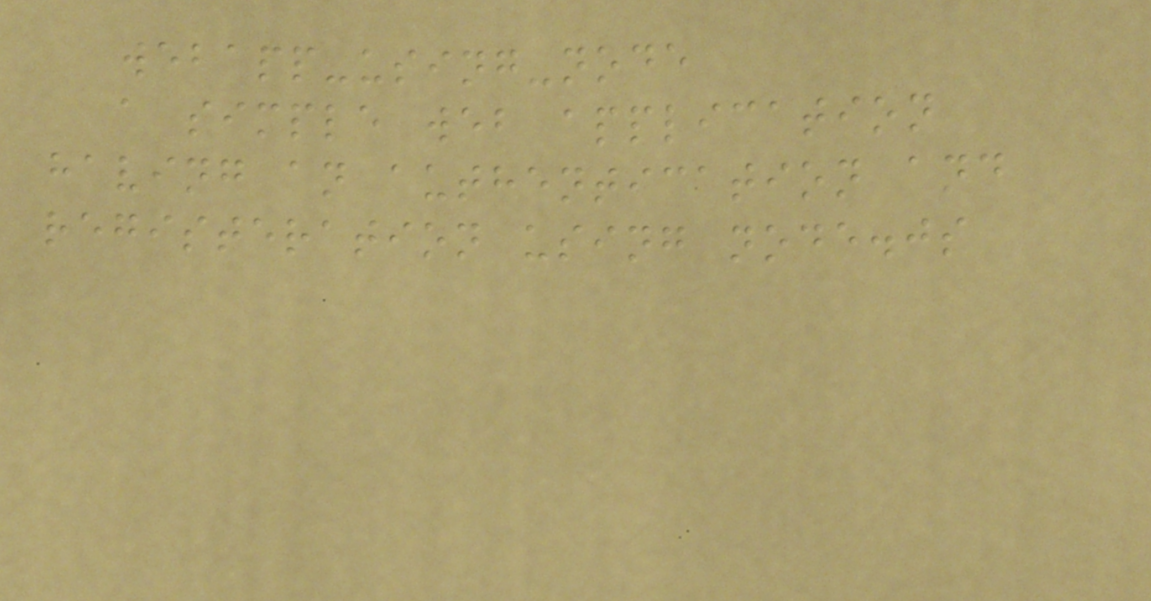webapp-using-node
a simple web application
having an authentication and
registeration using node.js
